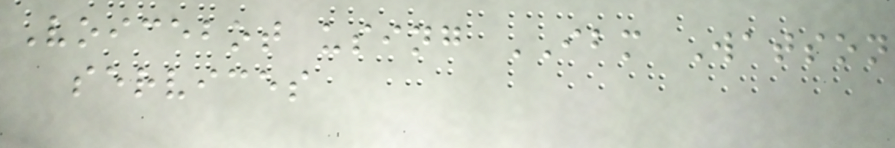Voicebot using IBM Watson
services
